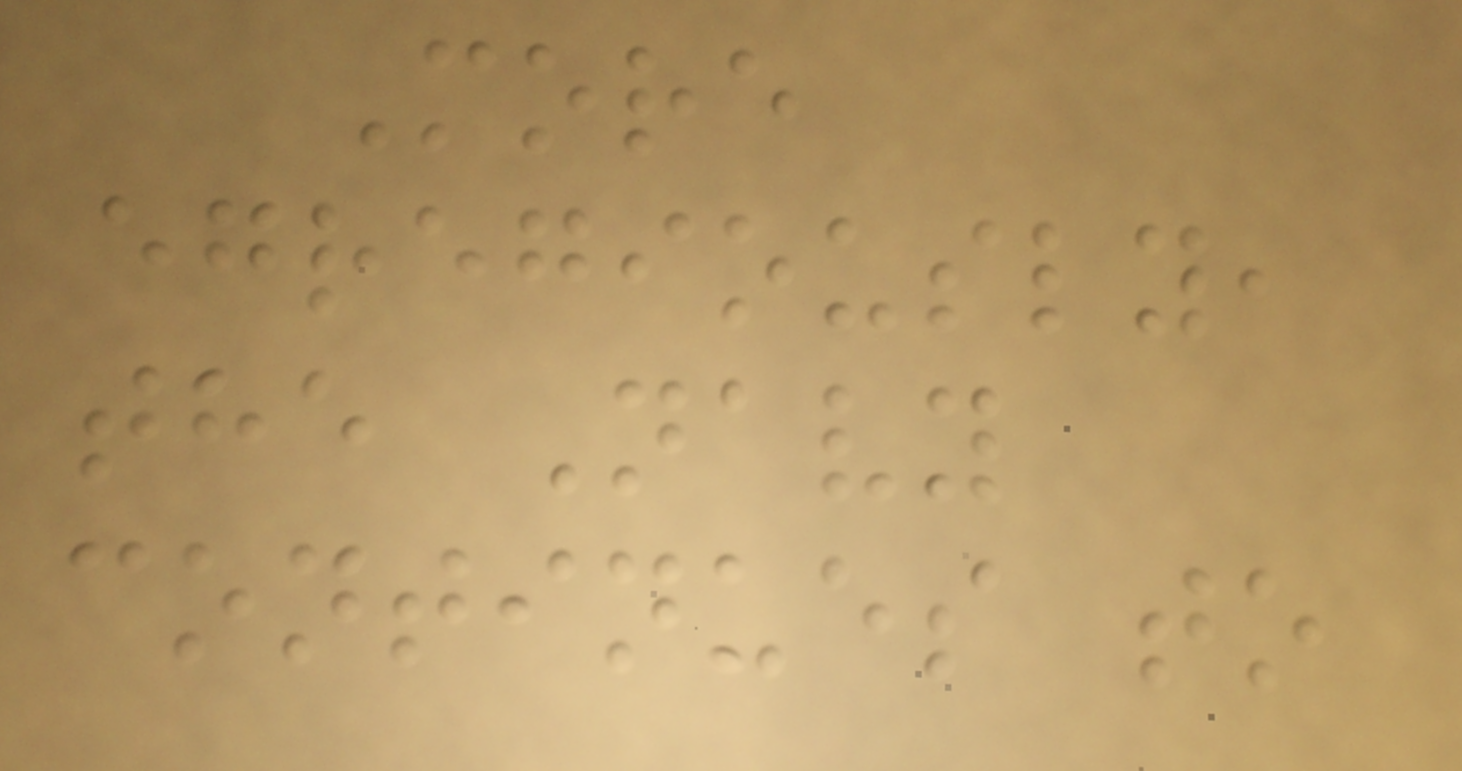More
egregiously,
the Navy
continues to
